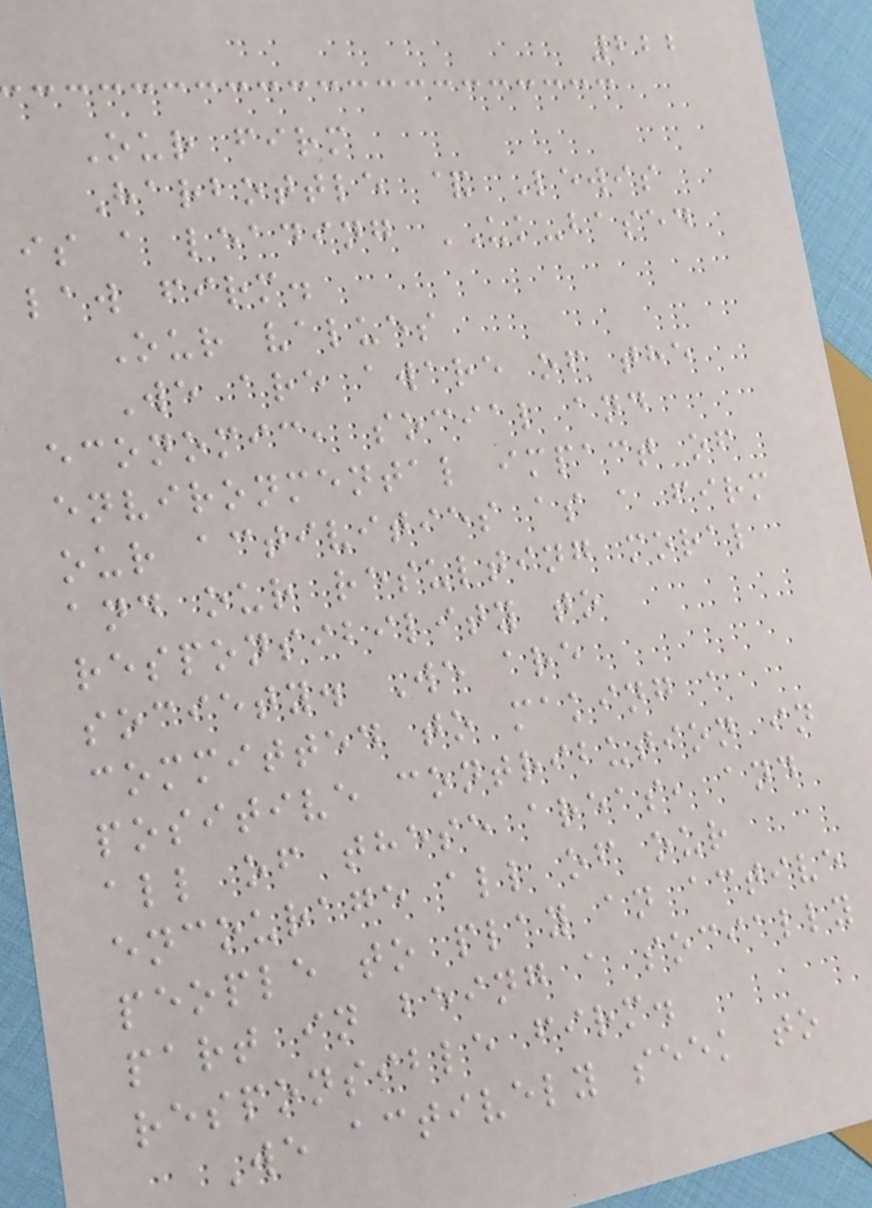222
Our firm
Harbottle & Lewis
is a leading UK-based
law firm.
Our values
We are aware of the
economic, social and
environmental impact of
our activities as a firm
and our resulting moral
responsibility to
society. We are
committed to making a
positive contribution in
all of these areas, and
encourage all of our
people to play an active
part in being a socially
responsible firm.
We actively seek to
